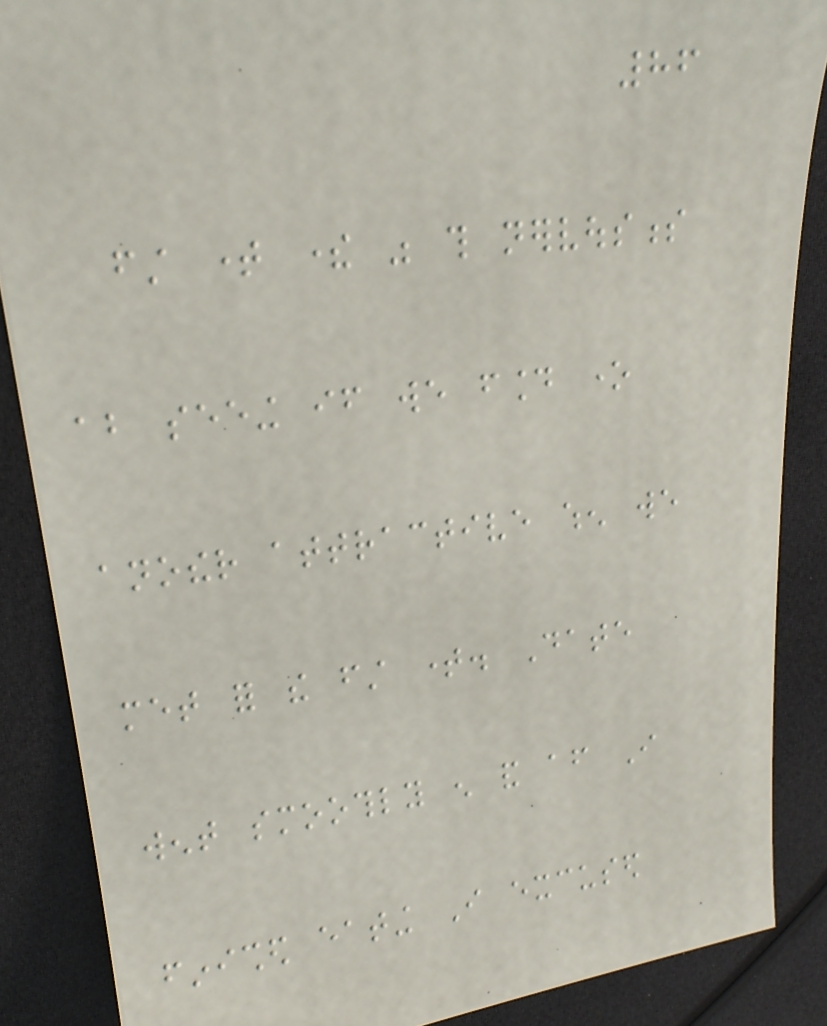86
first time there was this nervousness
about seeing if we found one
another attractive when we
met for the first time. Date
went smoothly enough and after I
finished eating I excused
